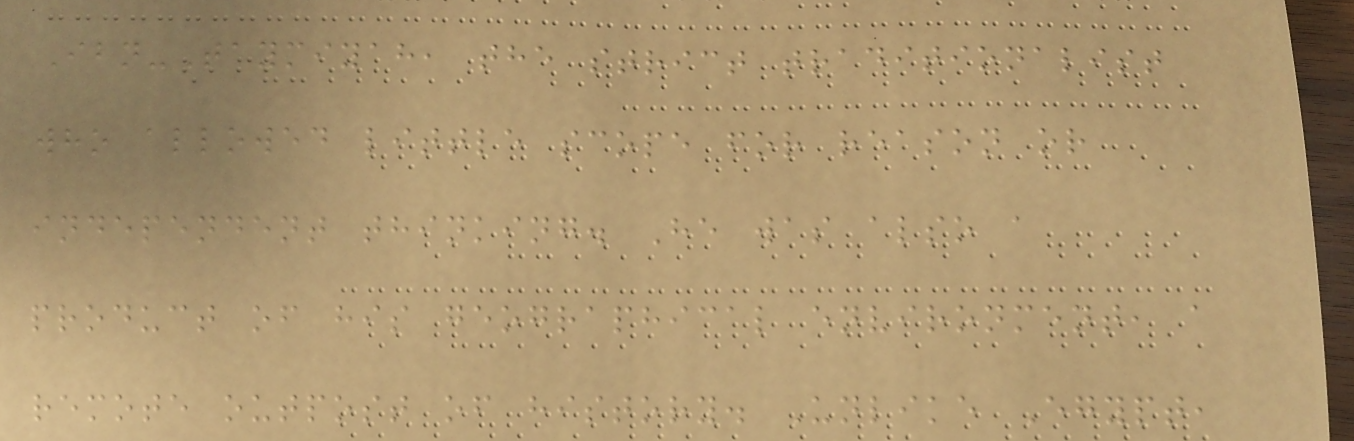Ibn-Taymiyah, the strict traditionalist
who allowed little scope for reason or
independent thinking. He was also a
product of his geographical environment, a
remote outpost of history. Unlike Egypt,
